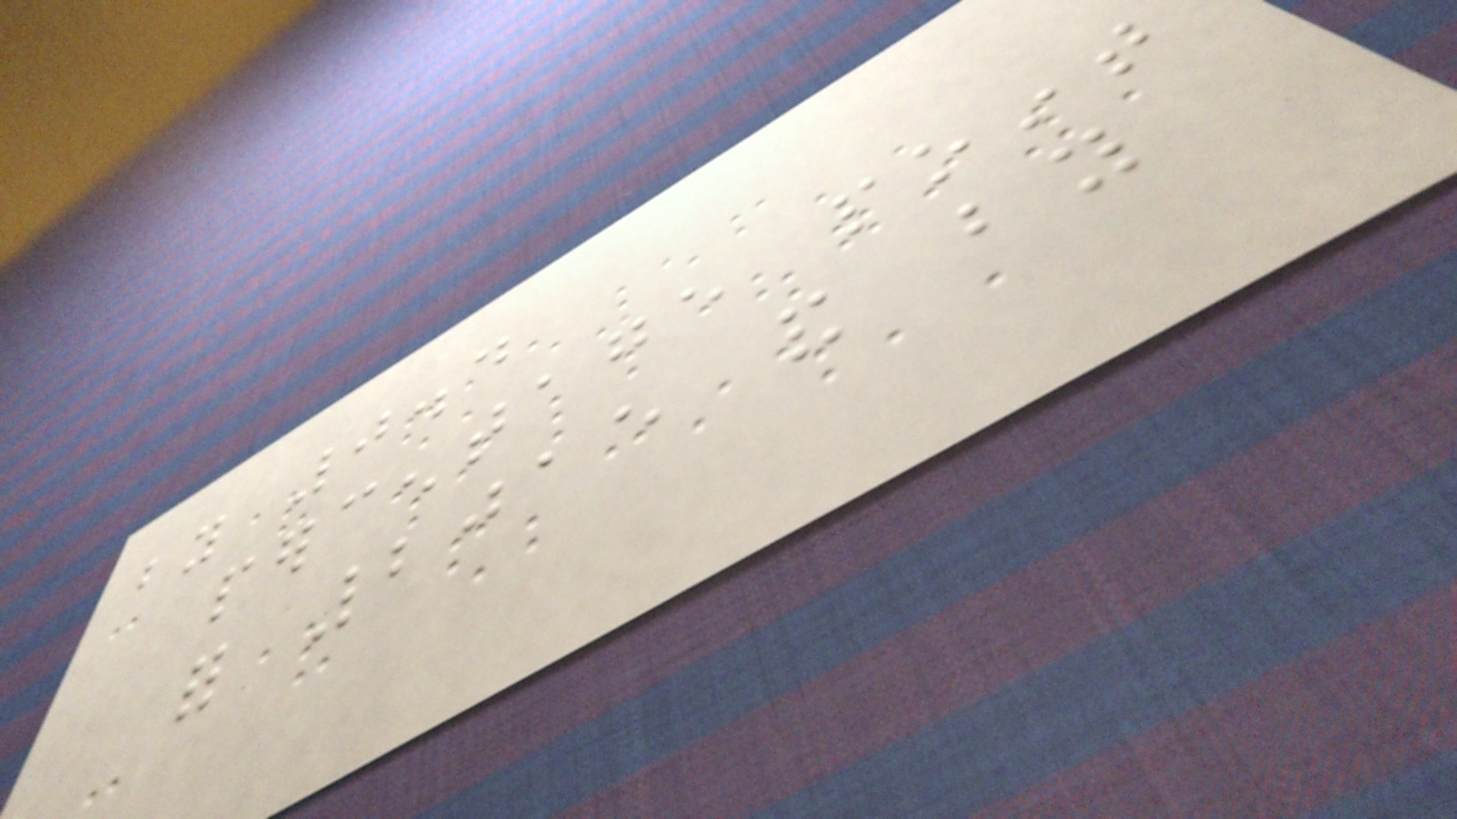by 0.4
percentage point
for 2015 and by
